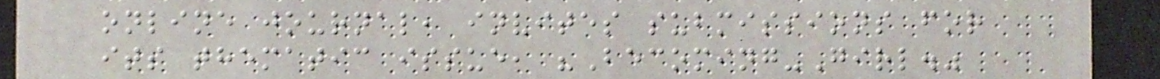online journal, invites submissions for
its thematic issue, "Becoming-Girl."
